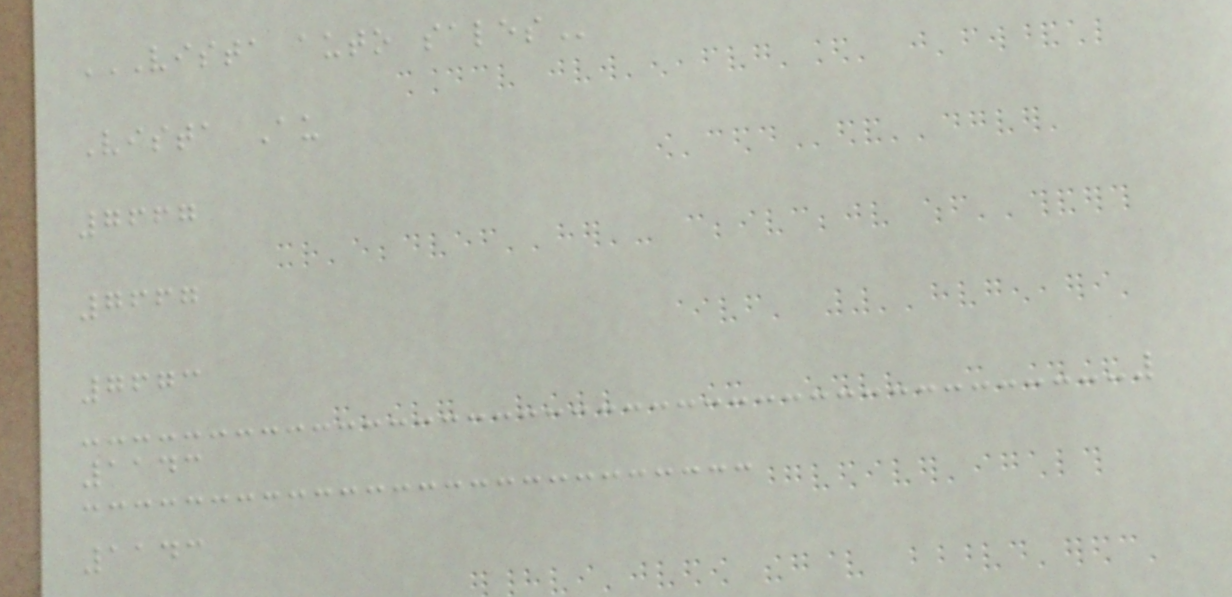VISTA AUTO SALES
Vista Au
7667
7667
7673
1143
1143
